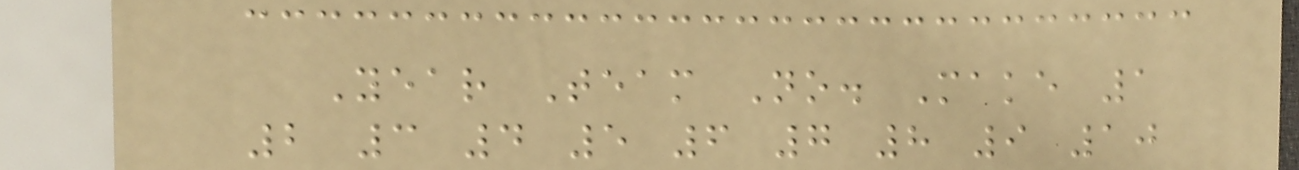Year Team No. Make 1
2 3 4 5 6 7 8 9 10
